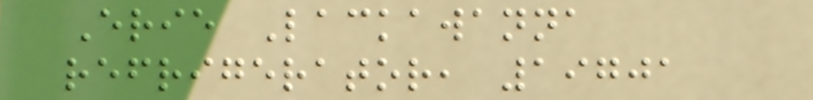Erie Lackawanna
refrigerator, 19701
